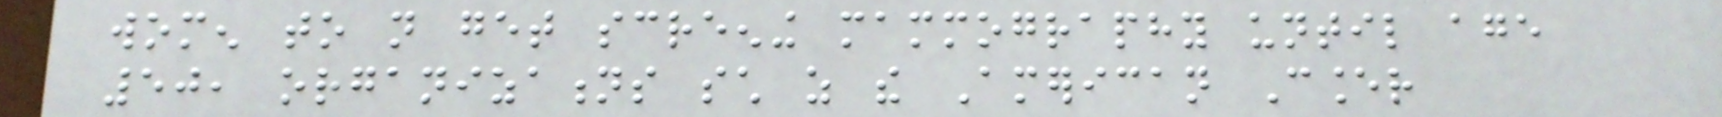women to not get screening mammography until age
50, organizations such as the American Cancer
